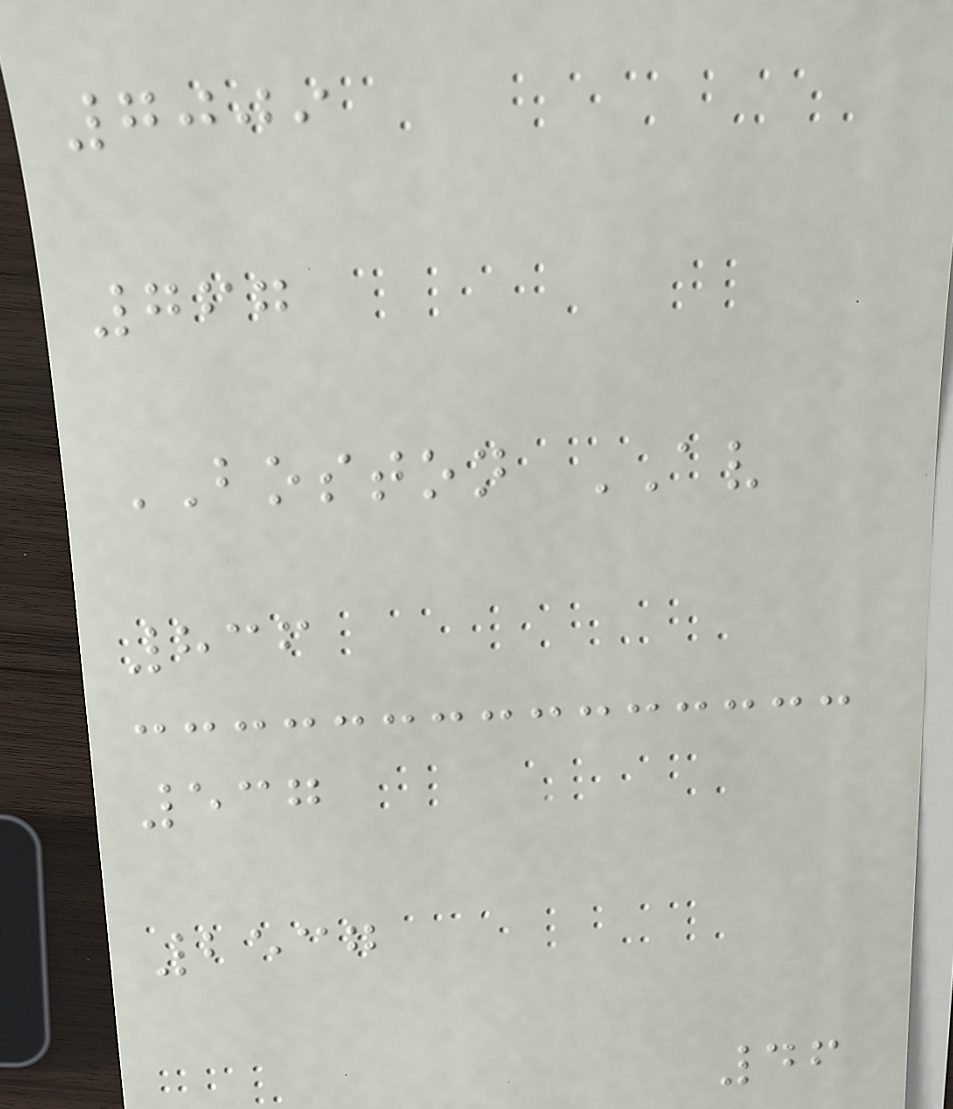7009
767
BOSTON AV
836
537
2537
46
